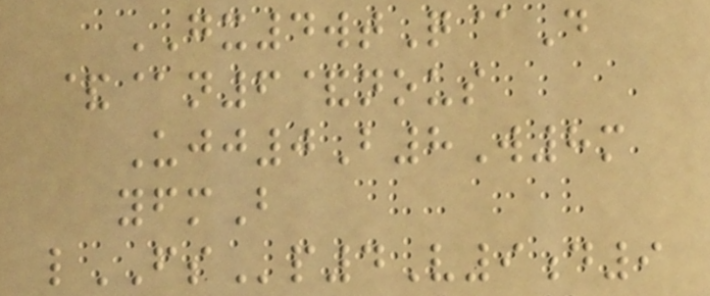GX4wtQ@D
&@n6&nous
Ujj0B8W8m
yfmB
lFSp4V9d9
